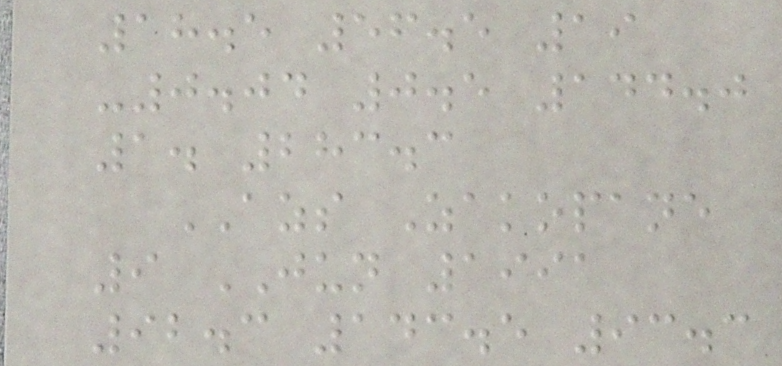18.5 56.5 19
-0.04 0.5 144.0
1. 283.3
AZS Zakopane
9 JUN 1991
92.3 143.5 93.3
